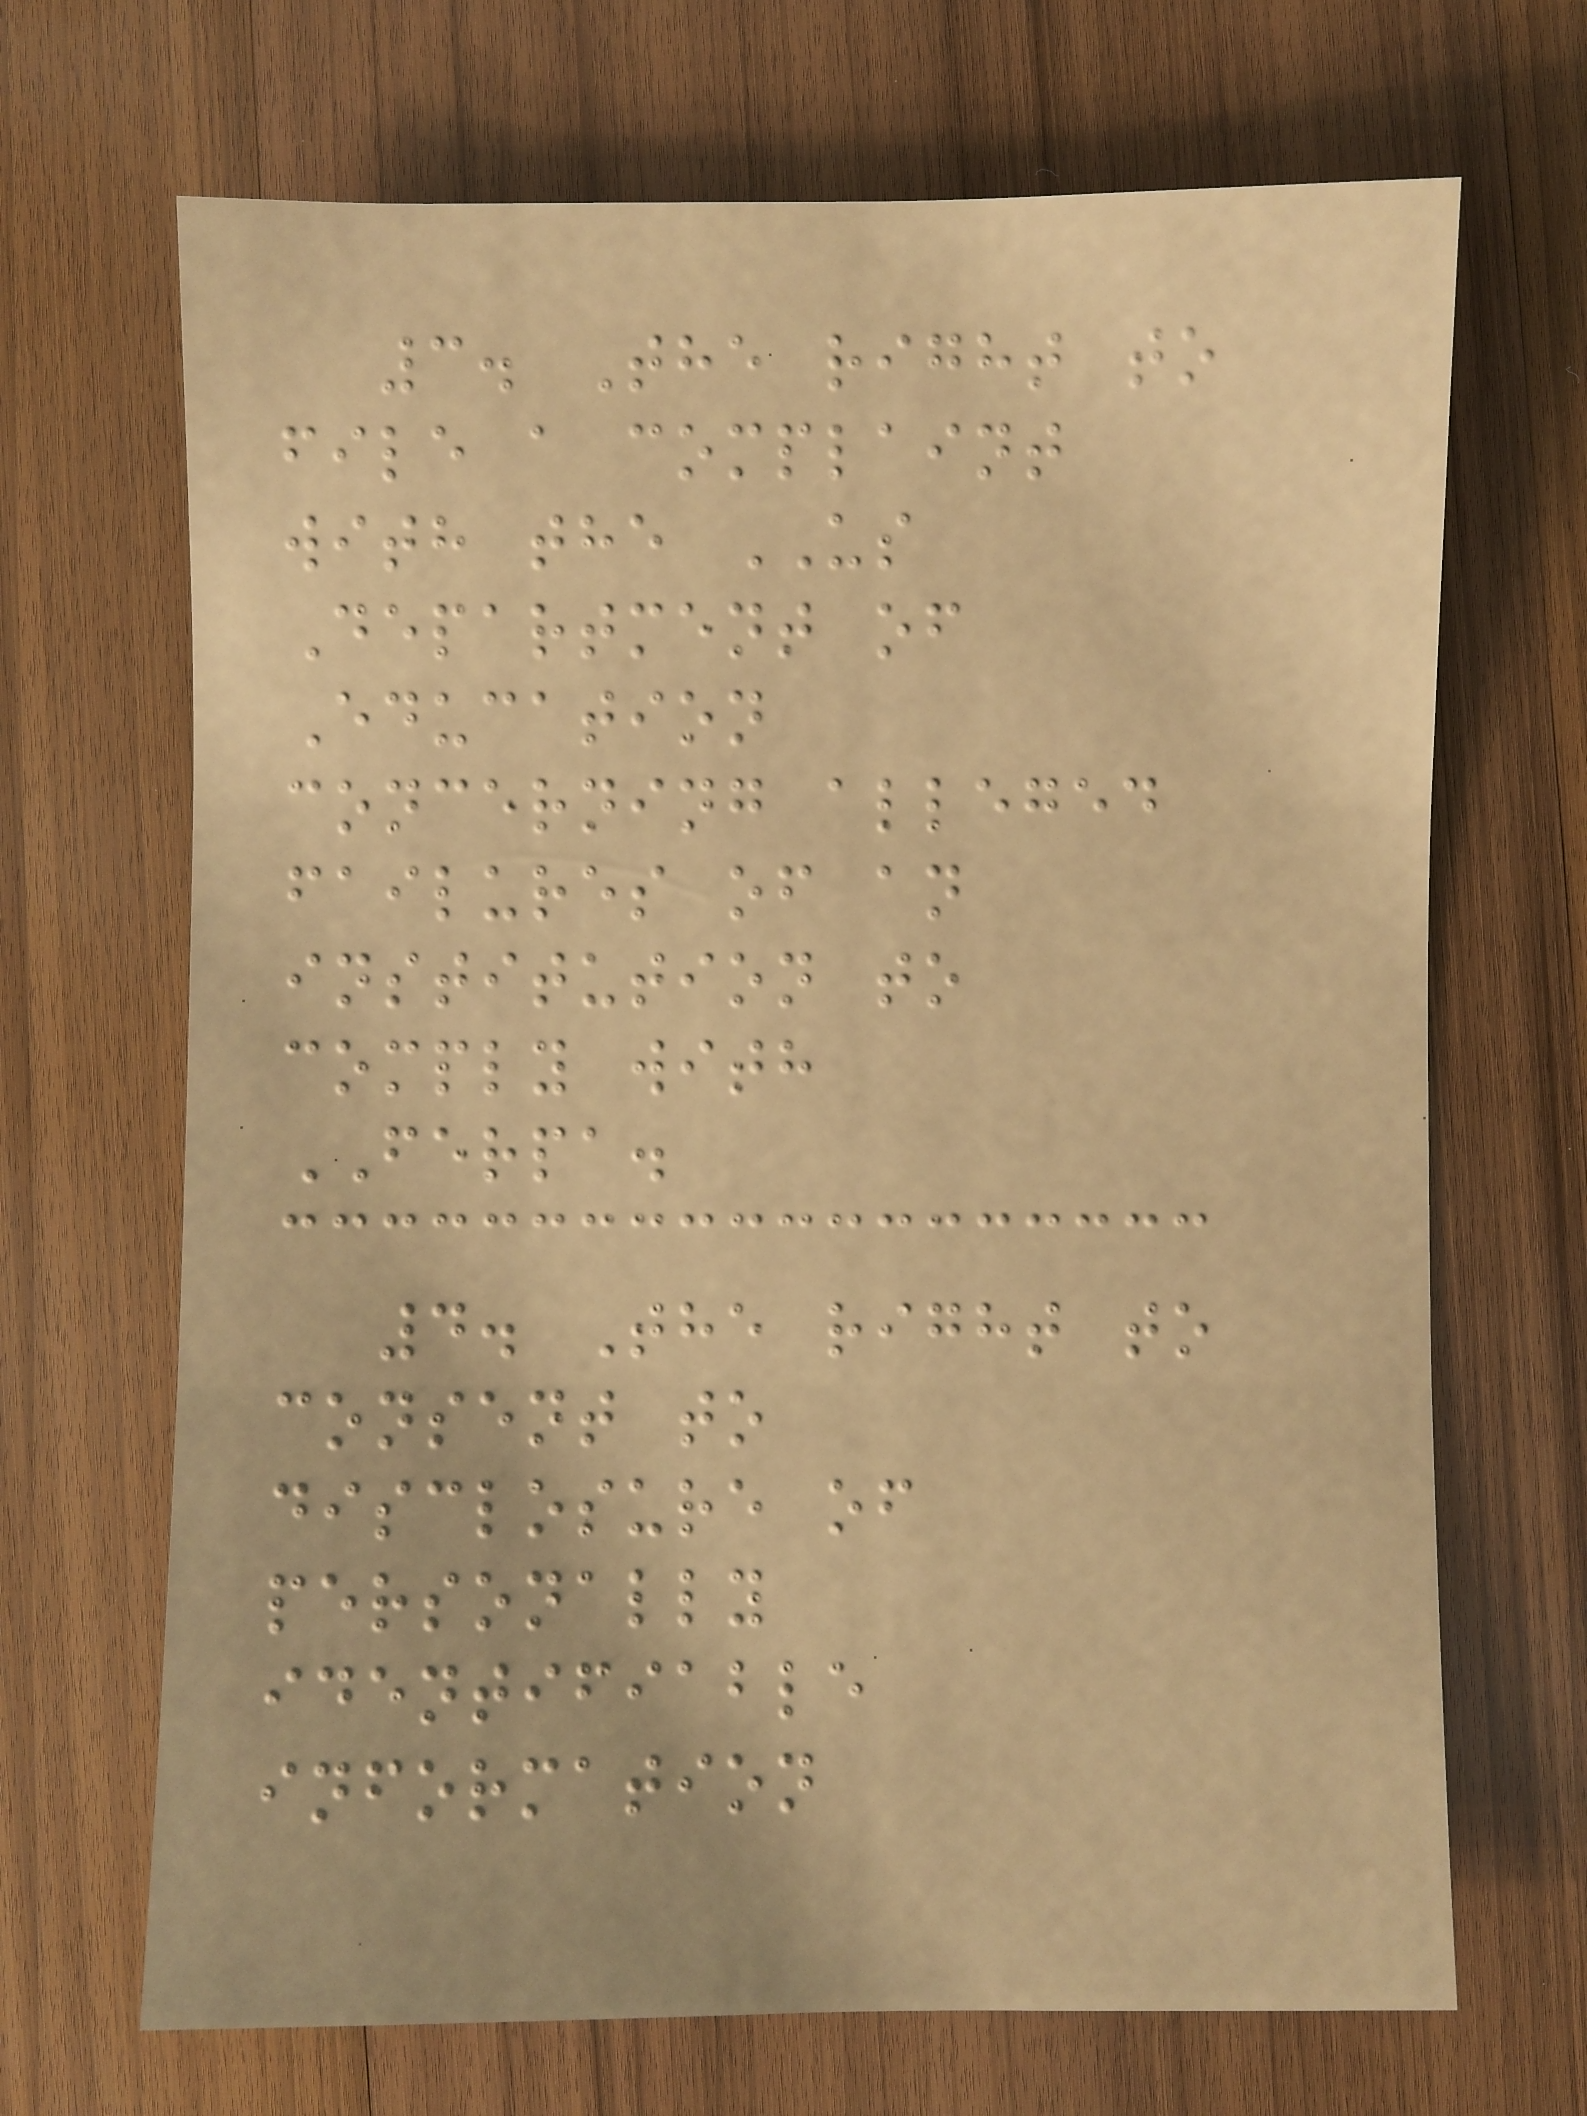3. The right to
file a complaint
with the US
Department of
Education
concerning alleged
failures of an
institution to
comply with
FERPA.
4. The right to
consent to
disclosure of
personally
identifiable
information
